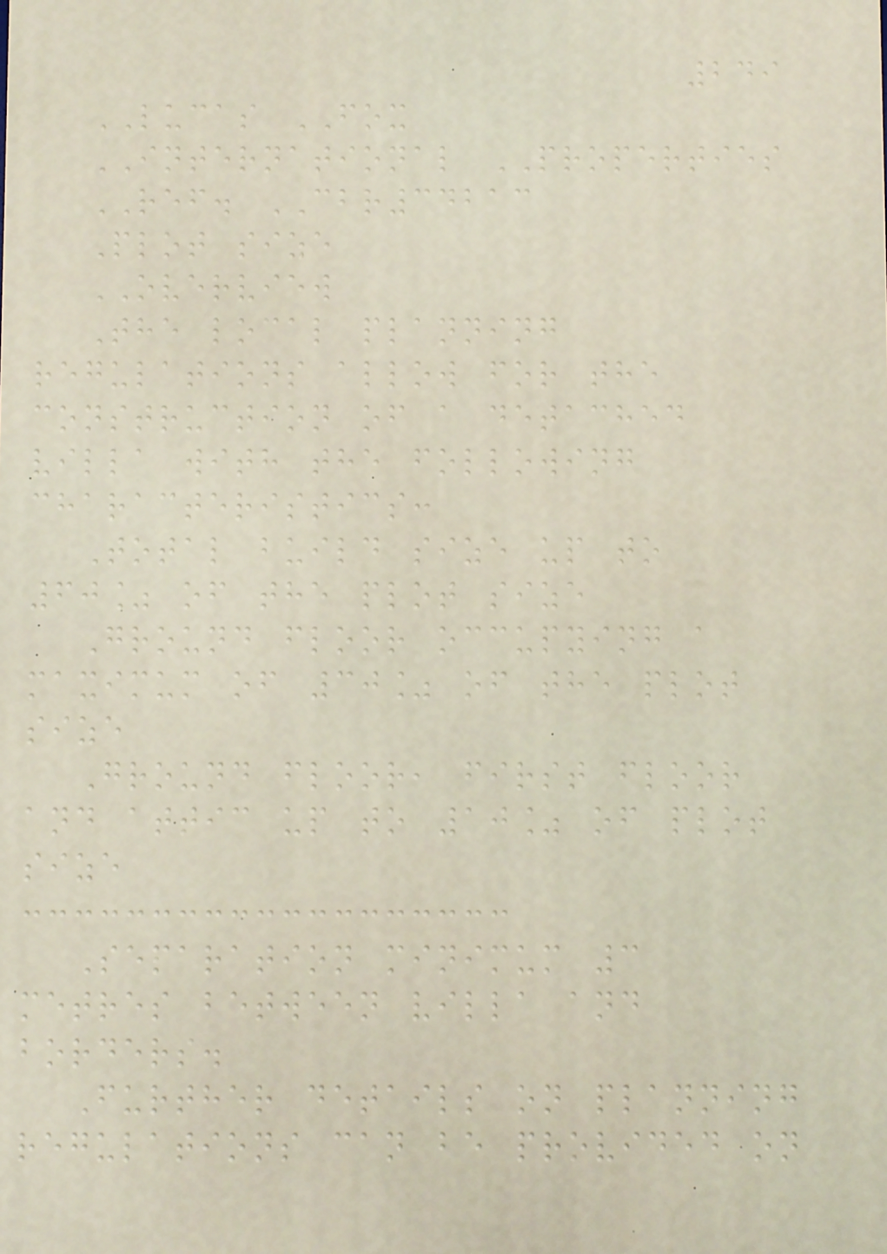249
LUCAS FOX
INTERNATIONAL PROPERTIES
REF. CBR34213
Plot size
OVERVIEW
The local planning
regulations allow for the
construction of a detached
villa with the following
characteristics:
Total build size up to
60% of the plot size
Ground floor occupying a
maximum of 30% of the plot
size
Ground floor, first floor
and attic up to 10% of plot
size
Separation minimum 3
metres between villa and
borders.
Further details on planning
regulations can be provided on
